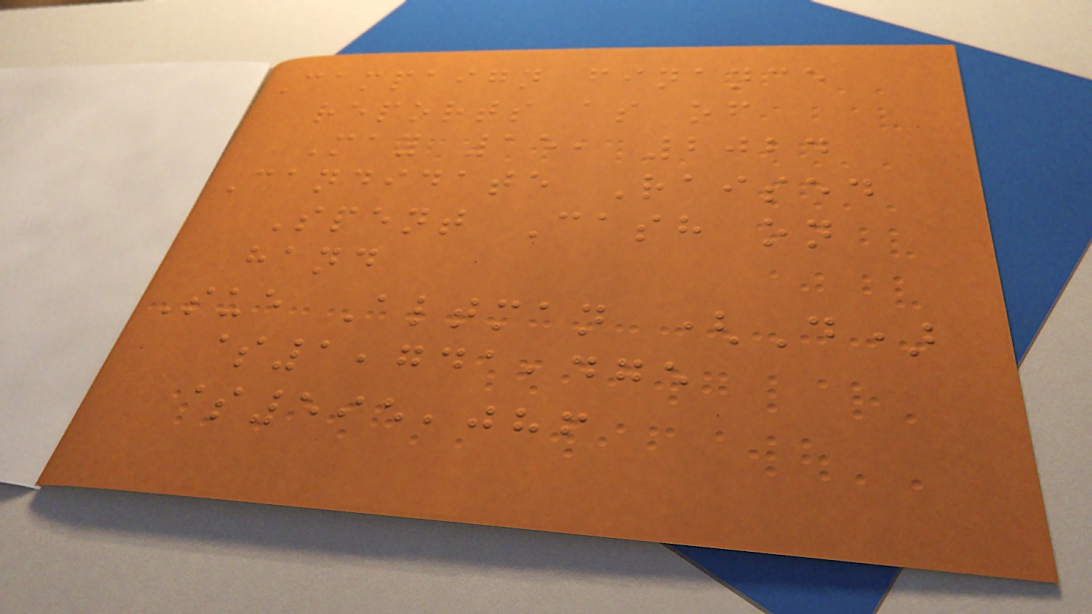Campaign finance
reports as of
May 15, 2024
Candidate Raised
Spent Cash on
hand
Sue Altman (D)
$1,741,475
$595,086
